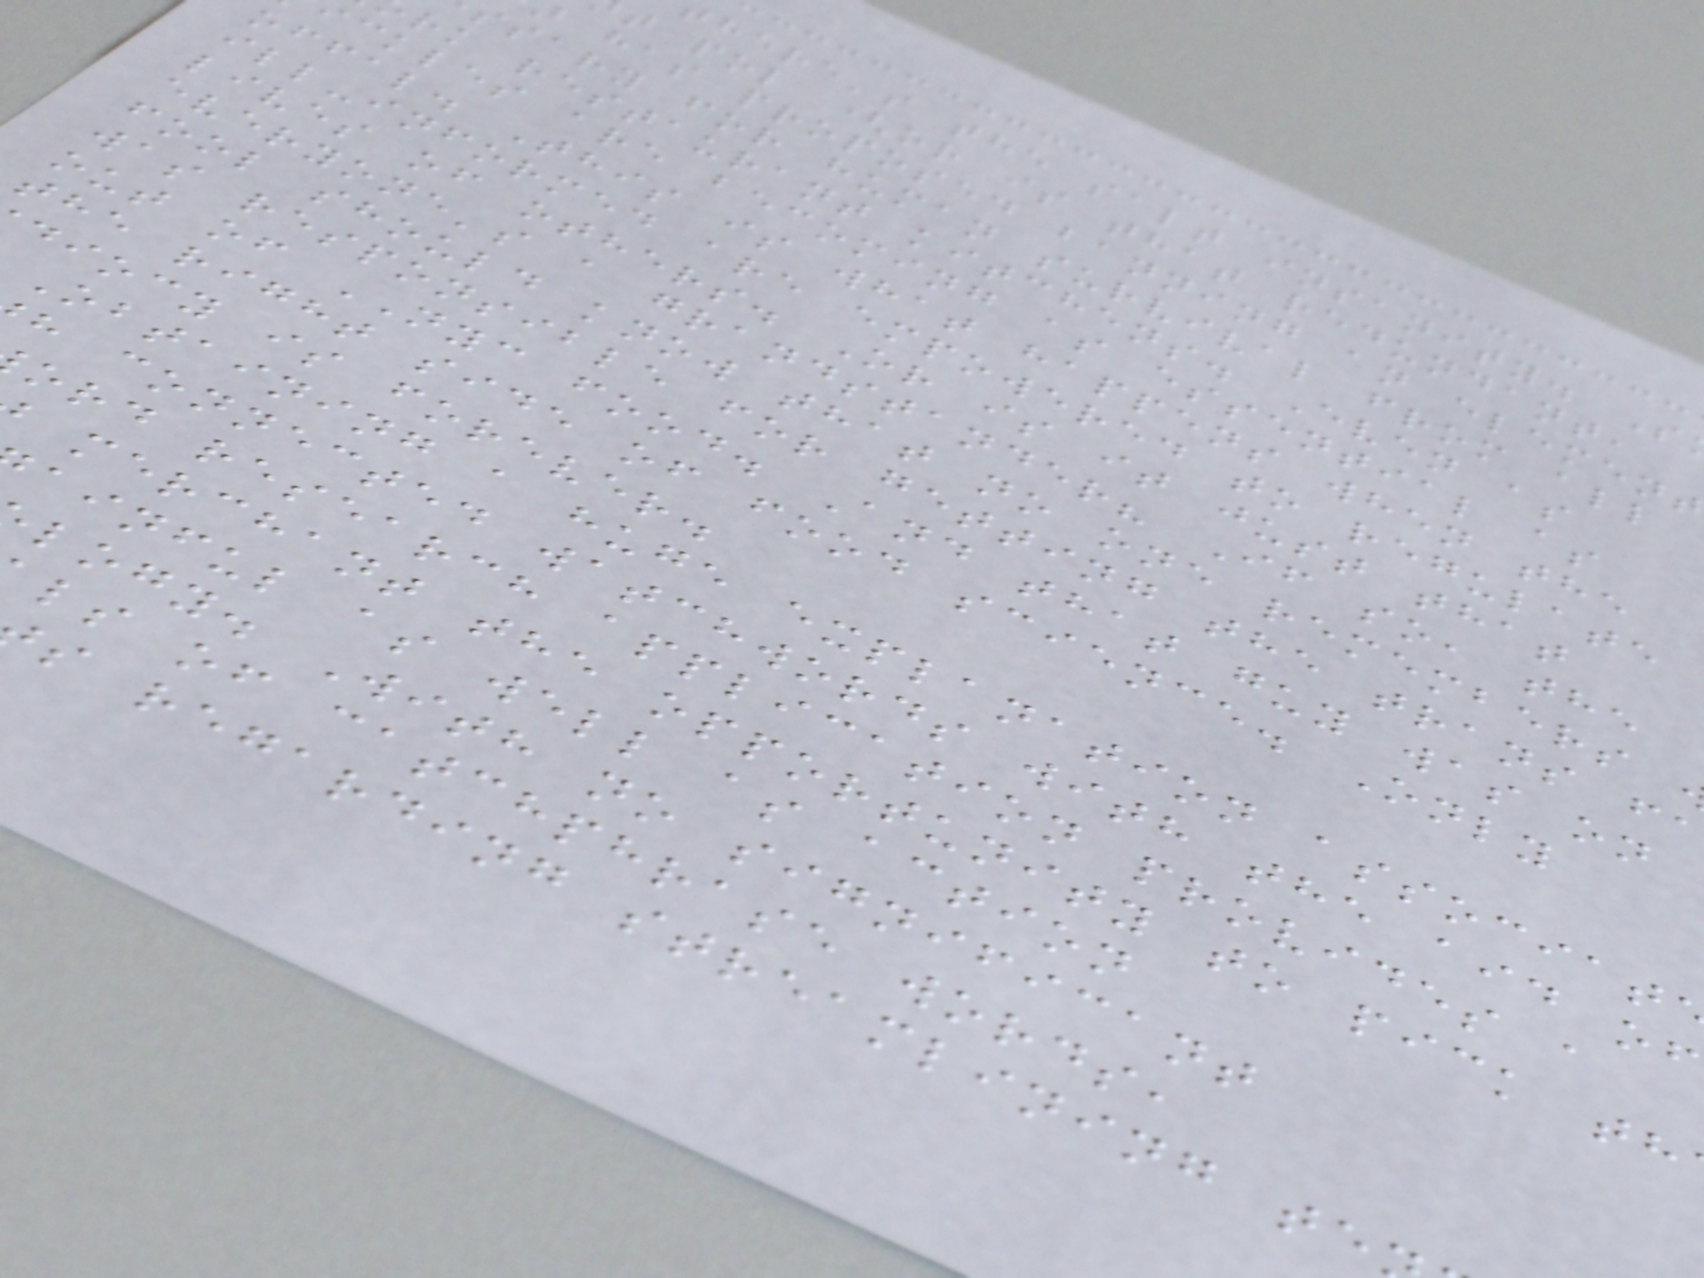there's the salt insanity. S
t pol (or is that redundant,
has proposed banning an element
ssary for human survival from all
rk restaurant kitchens. Even as
ickles are becoming as essential as
offal. This is what happens when the
ill-informed are empowered to regulate
lives of others. Or is it just that
everyone's a grandstander? If so, the
fool should know that no one remembers
was responsible for getting the trans f
out of NYC food. And that guy was on
the right side of food science. Only
diocy is forever.
Obtaining a huge explanation associat
h connected watchwords with the aid of
ord research application provides a
merchant the opportunity to pick th
ainful as well as action
logy. With no significant
ls of catchphrase words,
s regarding streamlining te
